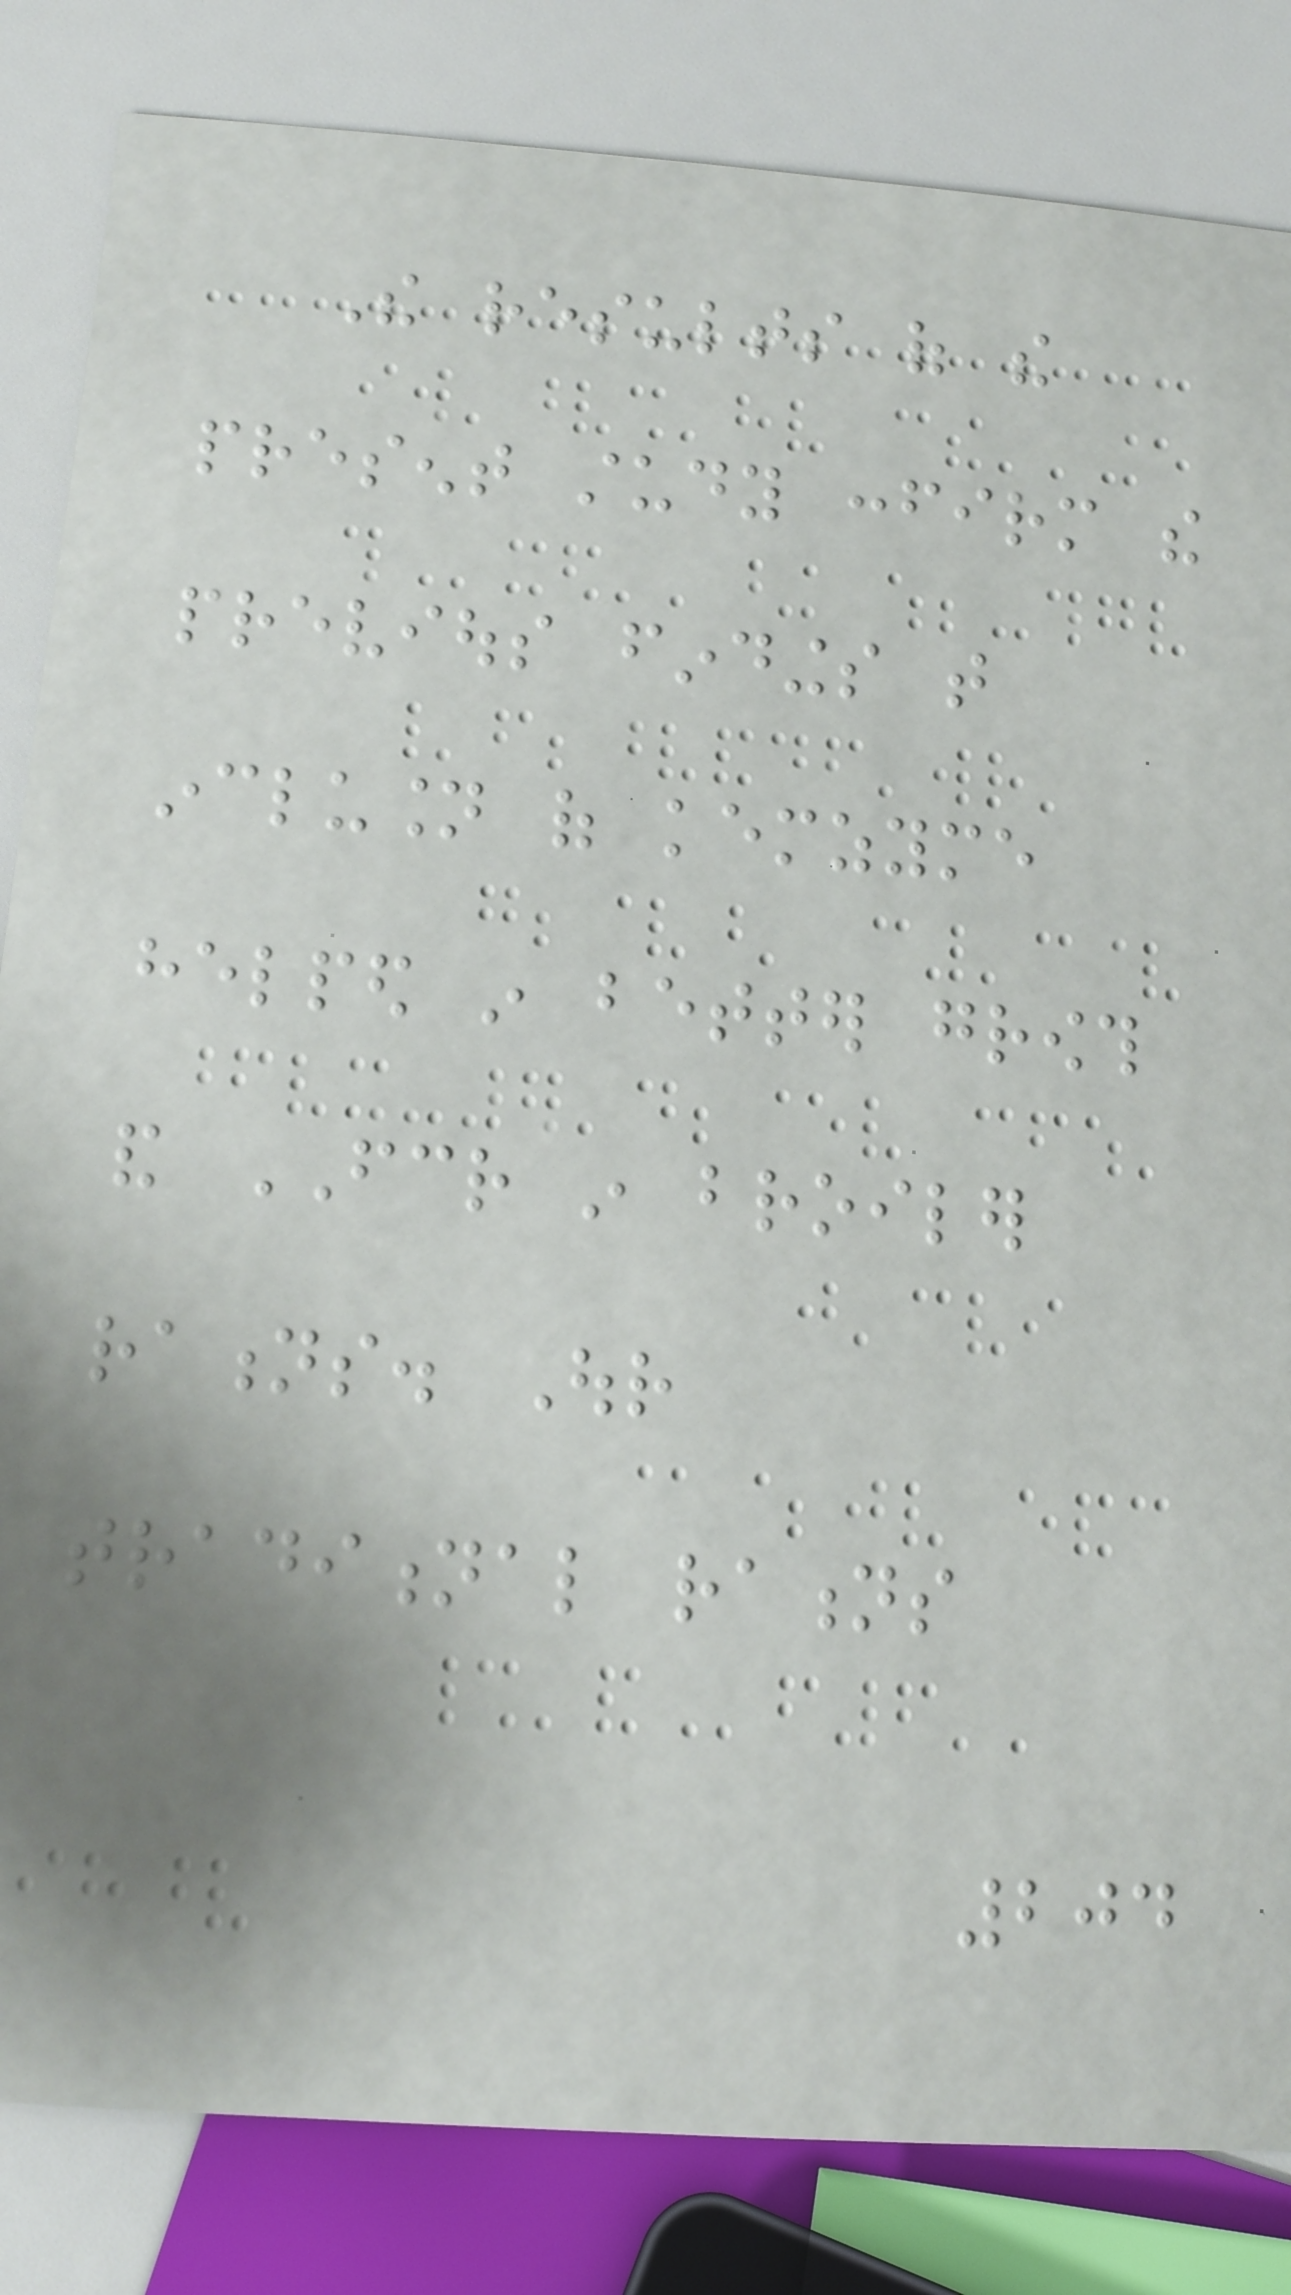The results of the
present study confirm the
previous findings that
inclusion of kemzyme
helped in better growth
and FCR in broiler
rations. Our
traditional rations
204
